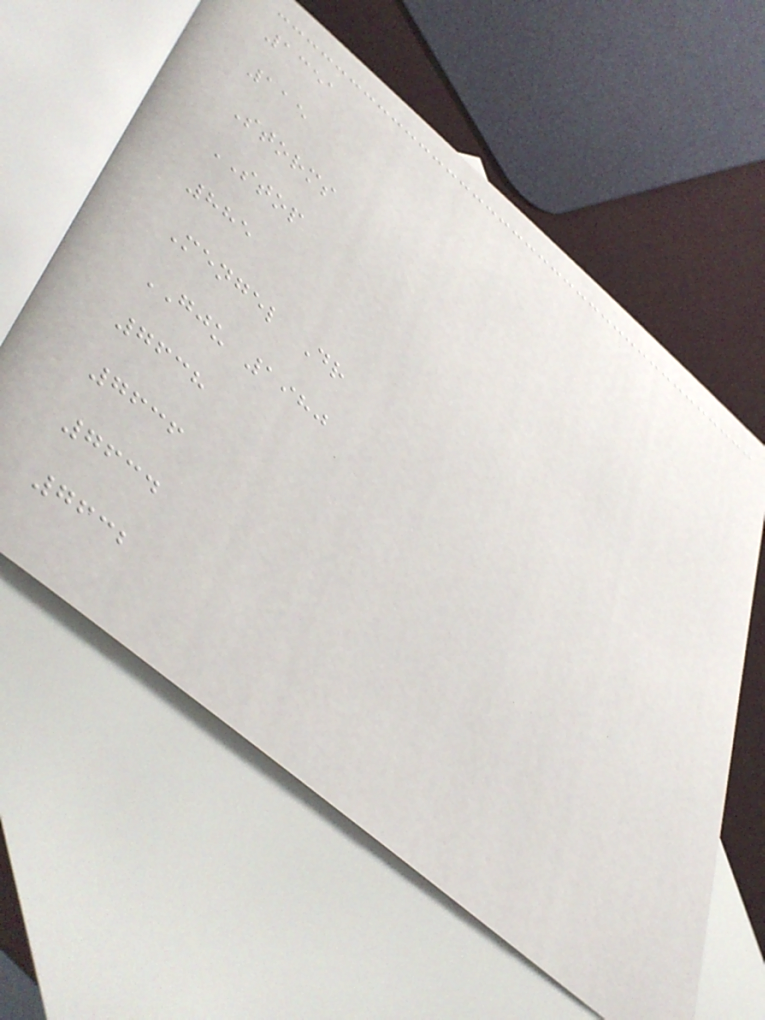1351
115
Storms
STOP
885
Mengel Dr
GJU 1980
7638
7636
7634
7632
